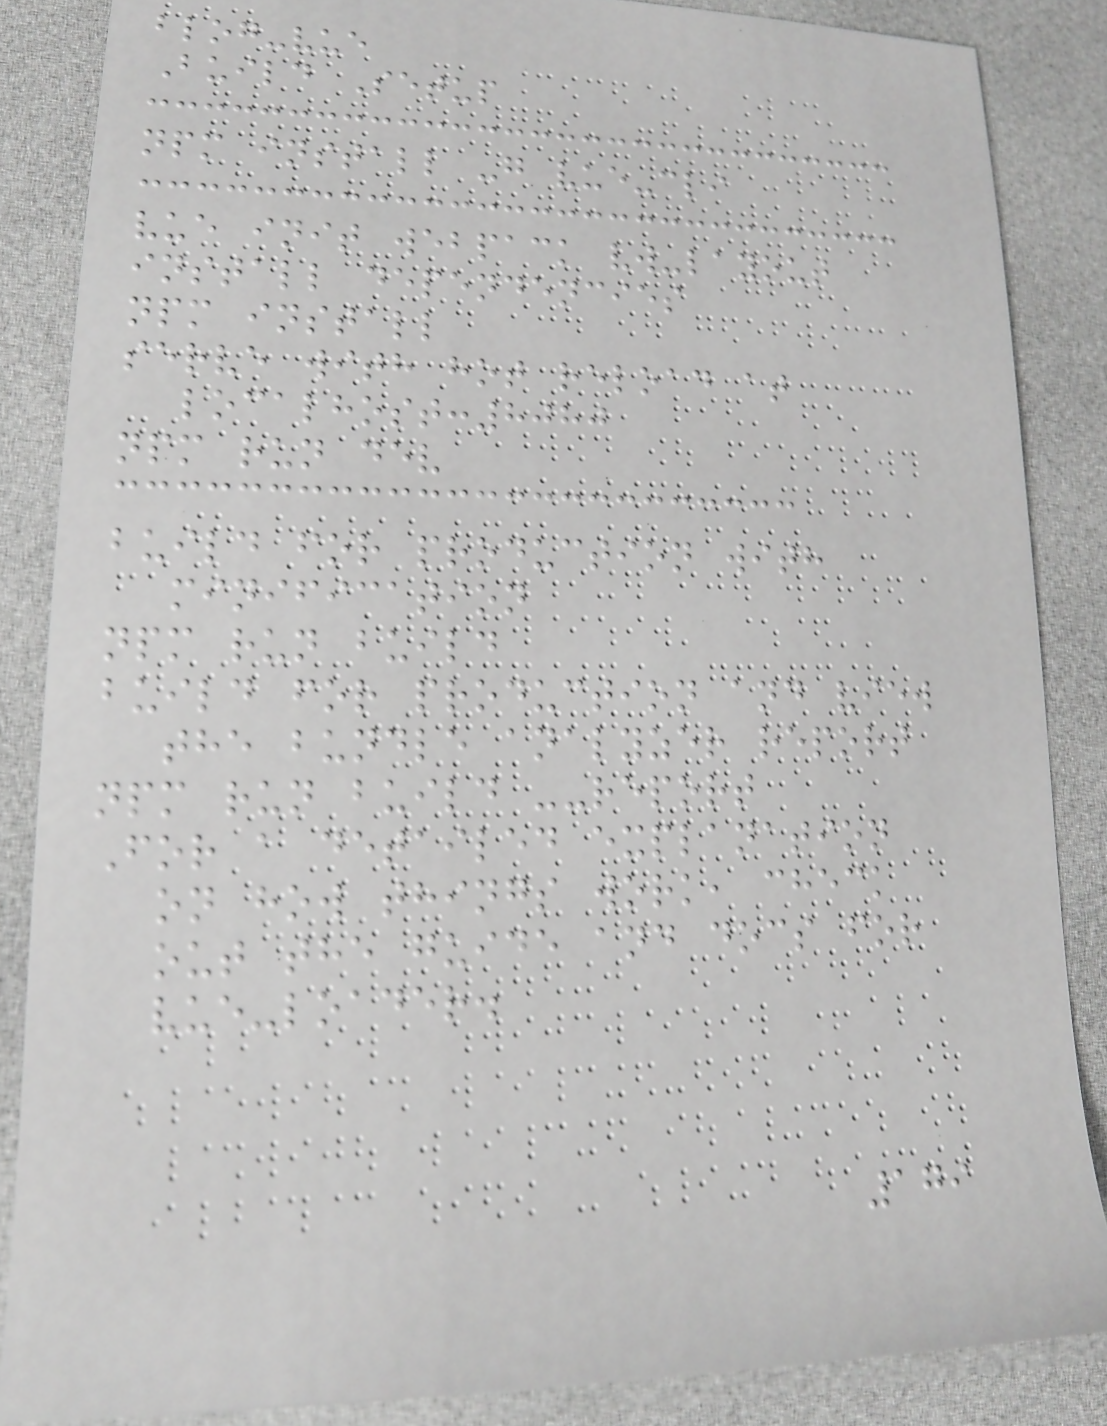blog-vue
Build Setup
npm install -g vue-cli
vue init webpack vw-layout
install dependencies
npm install
serve with hot reload at
localhost:8080
npm run dev
build for production with
minification
npm run build
build for production and view
the bundle analyzer report
npm run build --report
For a detailed explanation
on how things work, check
out the guide and docs for
vue-loader.
179
